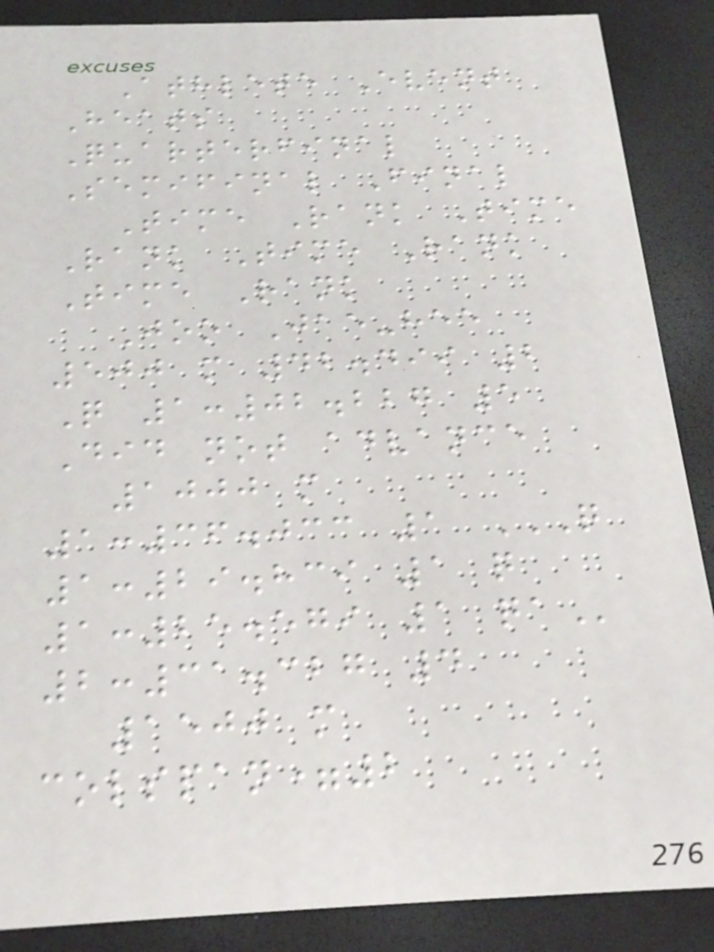Athlete Event
Heats
Quarterfinal
Semifinal Final
Time Rank Time
Rank Time Rank
Time Rank
Joo Jae-hee
500 m 42.499 2
Q 1:02.227 5
Did not advance
1000 m
1:36.033 1 Q
1:29.839 1 Q
1:25.579 1 QA
2:31.327 4
1500 m
colspan=2
